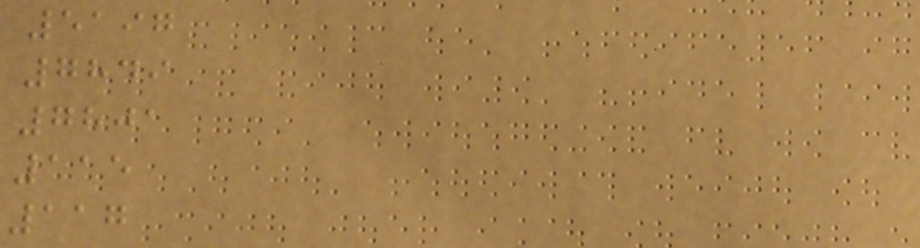5197
7849
7801
115
117
